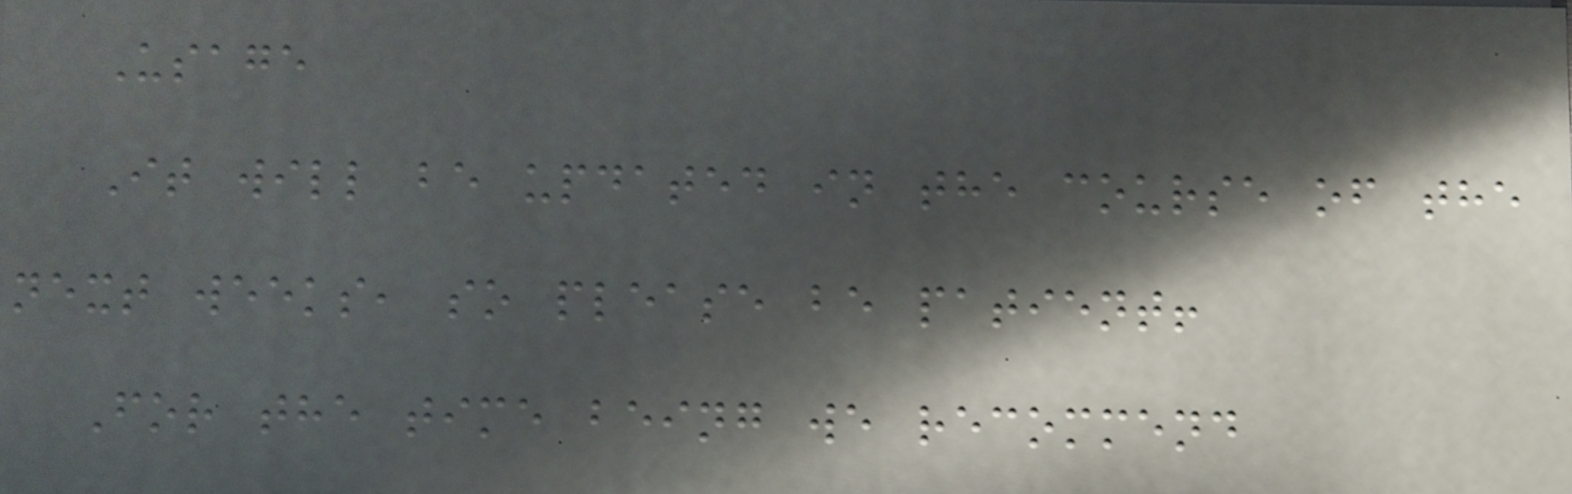Usage
It will be updated in the course of the
next weeks, so please be patient!
For the time being we recommend
